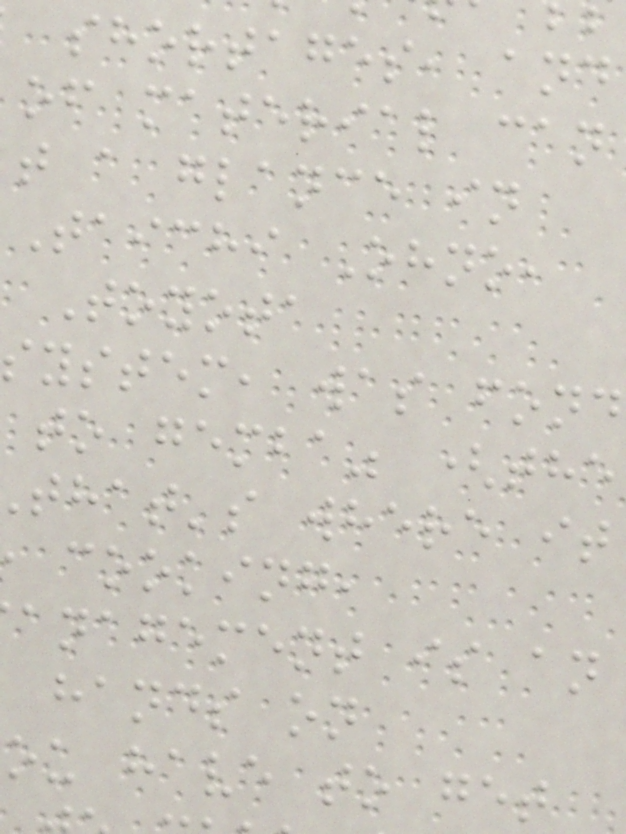shortages, and
of material can
t a glance in
Taichi Ohno,
Toyota
system, was fond
to gemba" (the
that's where it
cooking,
anagement is an
hands on
ou have to get
